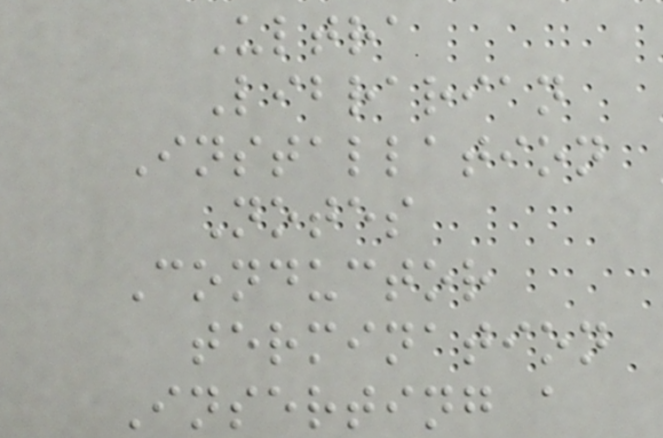Ultra
Librarian
Installation
Notes
Conductor
termination
Inserting a
